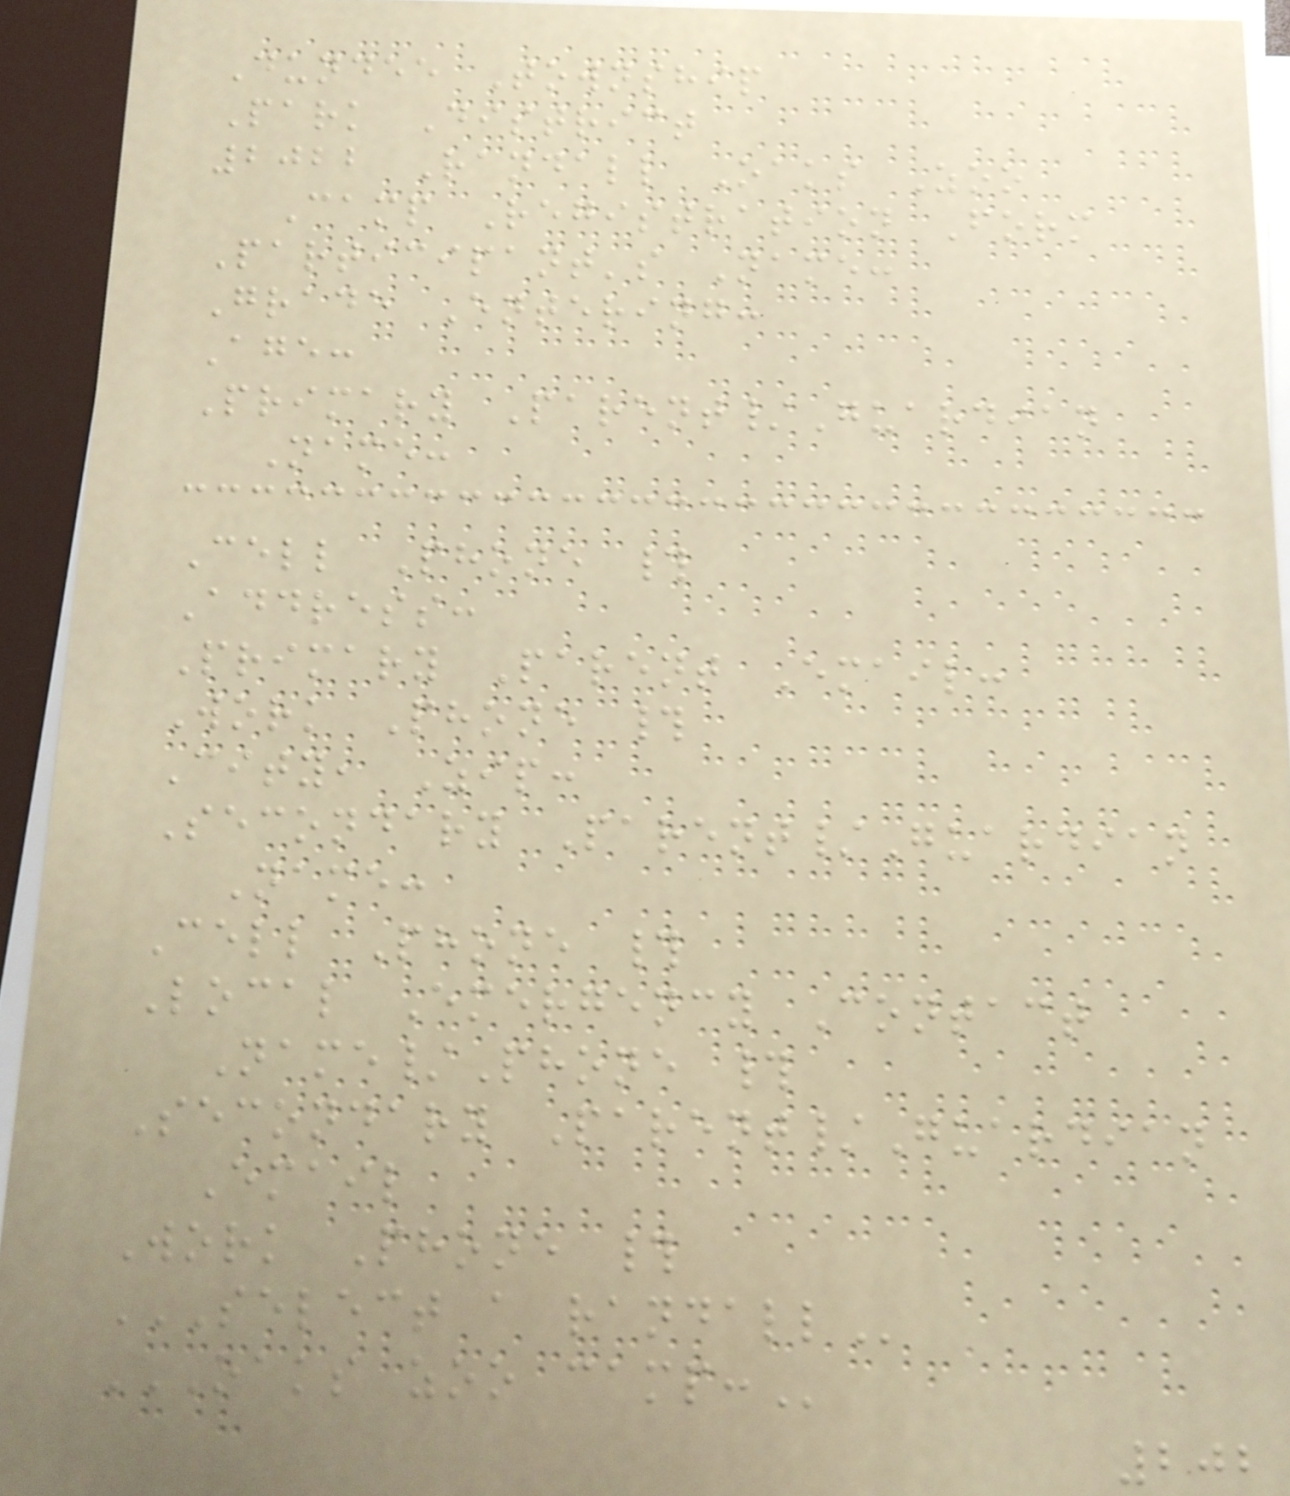Dundee Township
Park District
2022 Randall Oaks Zoo
Camp Registration Form
Participant's Name:
Grade Entering:
Age:
Primary Parent/Guardian
Name:
Cell Phone #
Address:
Primary Parent Email:
Work Phone #
City, Zip:
Secondary Parent/Guardian
Name:
Cell Phone #
Local Emergency Contact
Name/Phone #
Secondary Parent/Guardian
Email
Work Phone #
SELECT A RANDALL
OAKS ZOO CAMP:
202
